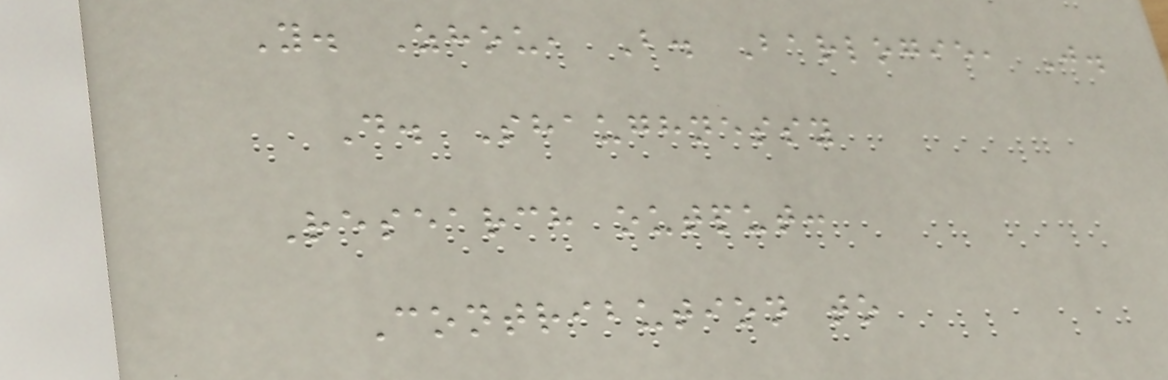Y. Zhou, B. Barlogie, J.
D. Shaughnessy
Research output:
Contribution to
